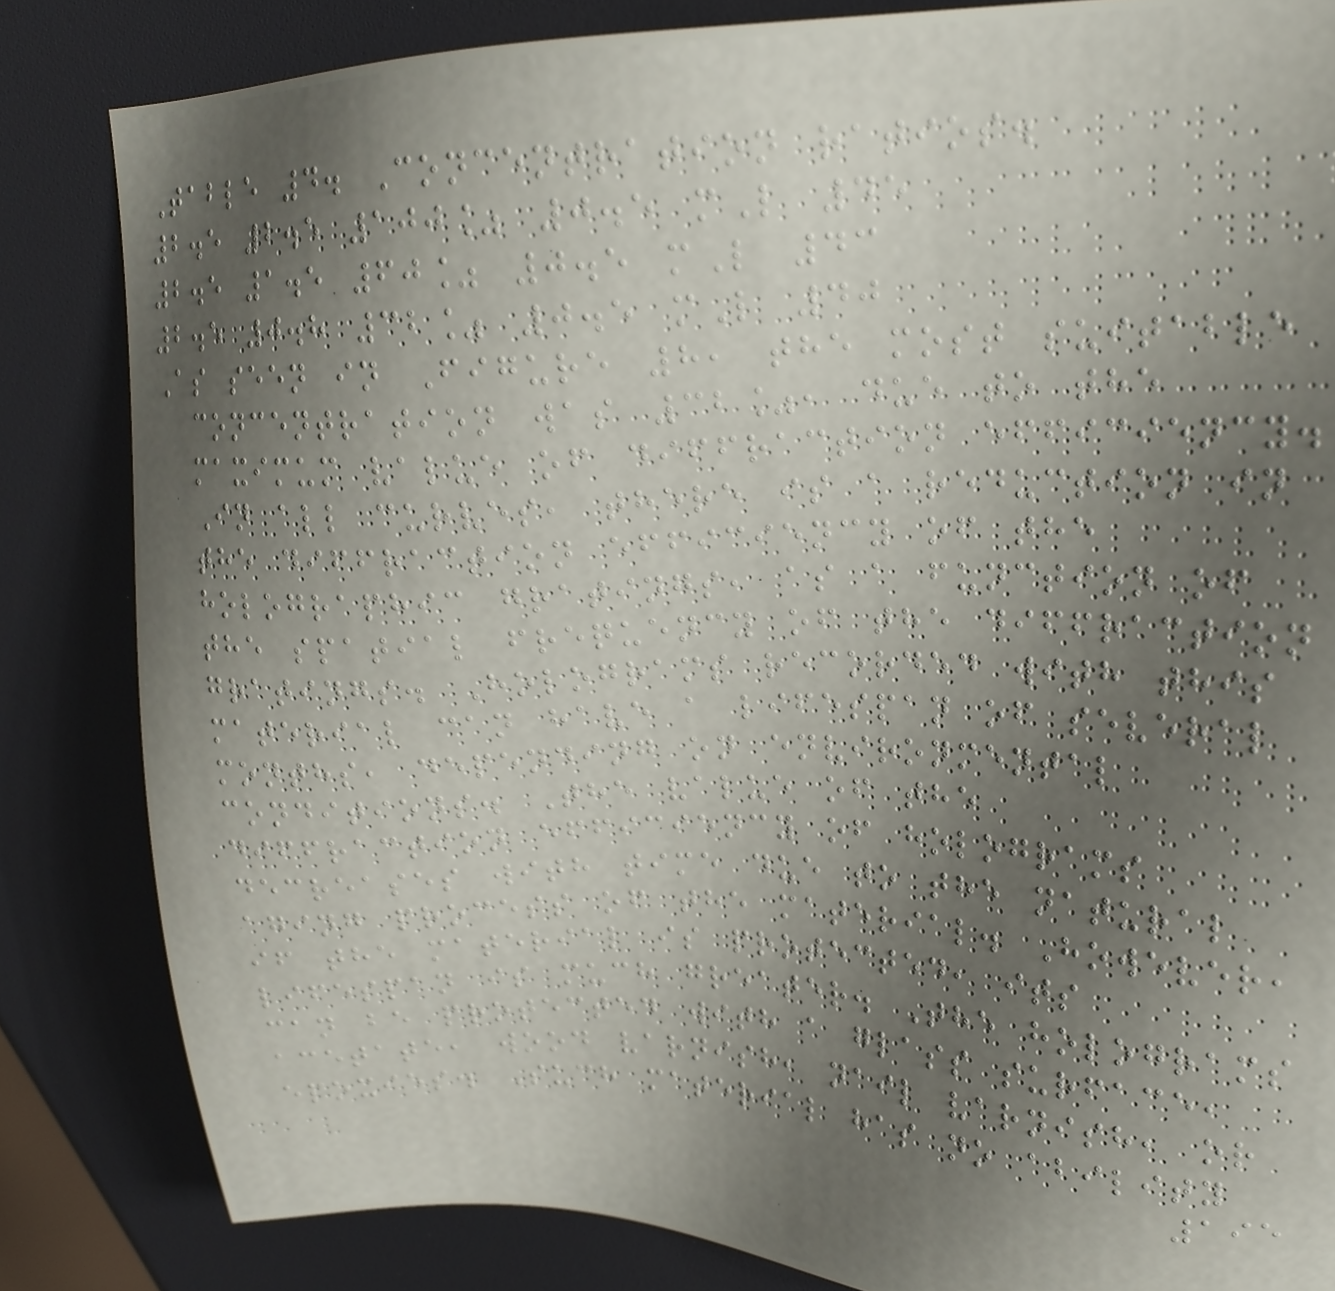Table 4. Concentration ratios.
2.5 2.5 100% 0.5 mL 45
2.5 1.5 60% 0.5 mL 43
2.5 0.8 32% 0.5 mL 40
As seen in Figure 8, the most suitable
concentration was 32%, due to the
maximum value of diffraction efficiency.
In all curves, there is a reduction in
the diffraction efficiency of the
holographic gratings, as a function of
the spatial frequency of the diffraction
gratings. Holograms recorded with this
material can have a lifespan of several
months, depending on environmental
conditions. The value of the
diffraction efficiency of holograms
decreases with time due to the natural
aging process of the material. However,
if the material is protected, its
lifespan is much greater. The holograms
can be protected with a glass surface,
acetate, wood varnish, nail varnish, or
epoxies. Such material has no ability
195
